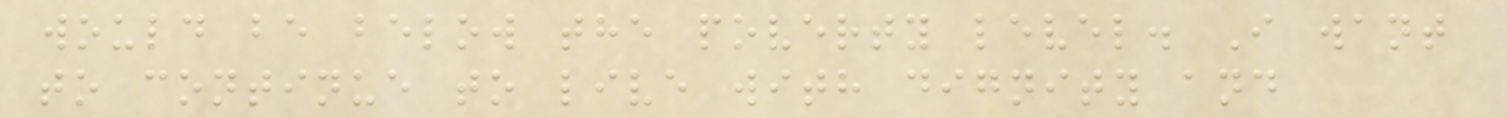would be below the poverty level. I want
to continue to live with dignity and
